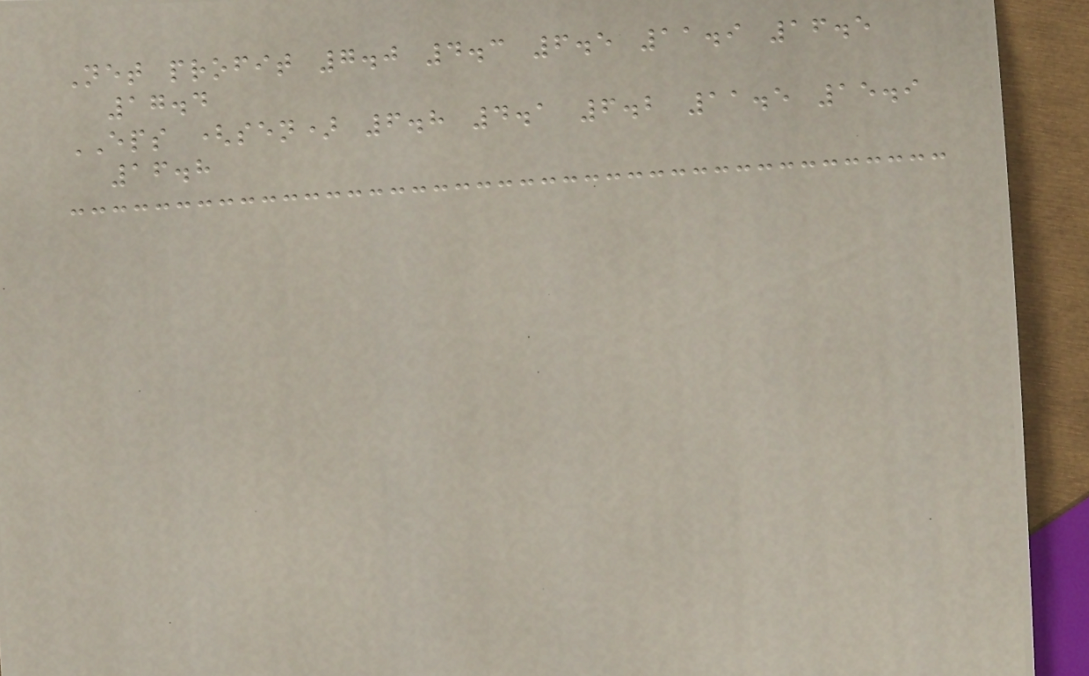Net profit 7.0 4.3 6.5 11.9 16.5
17.4
EPS (sen) 6.8 4.1 6.2 11.5 15.9
16.8
